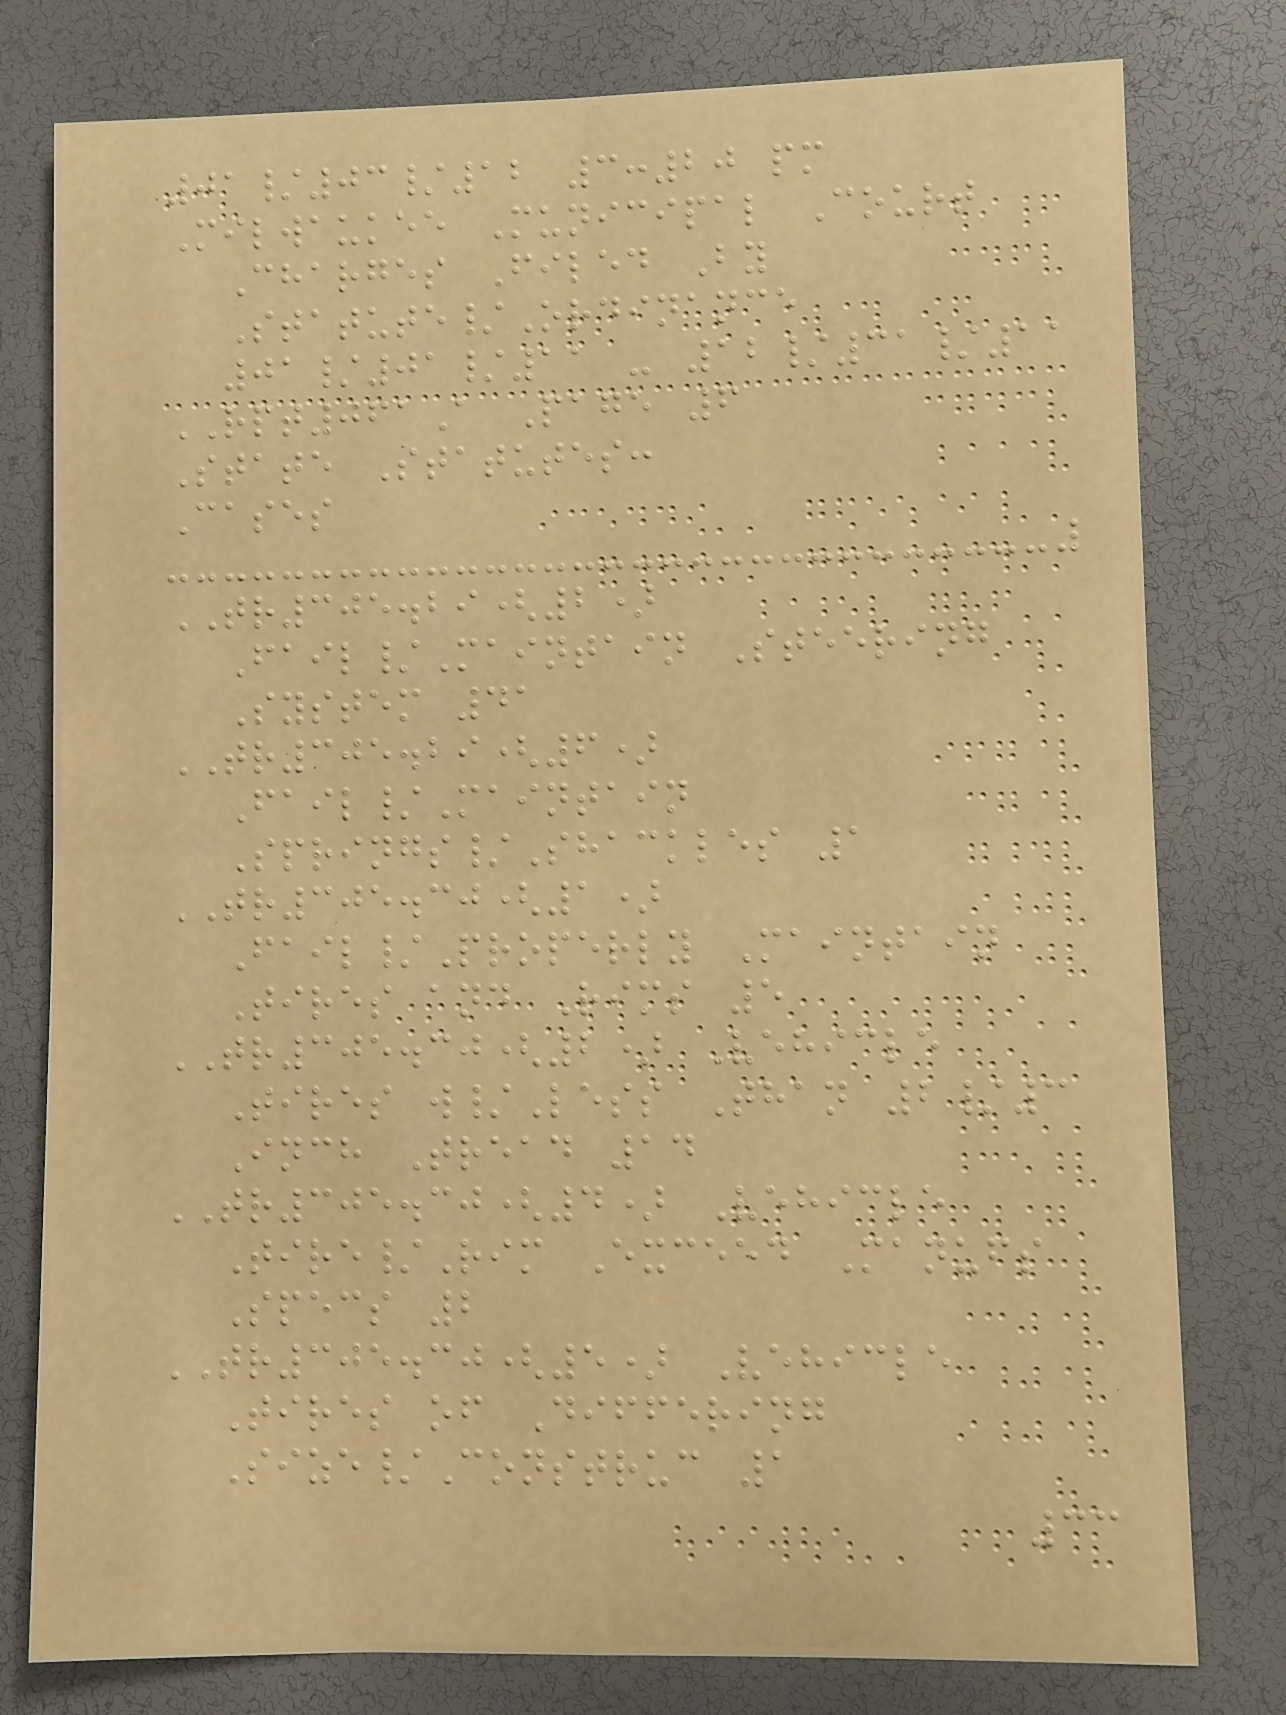01/03/12 3:20 pm
Milwaukee Municipal Court
Charges Filed By
Statute/Ordinance
01/01/11 - 12/31/11
RPT061A Page 6
State Statutes:
Cases
TR305.29(2)
Fail/Maintain Steering
System 41
TR305.29(6)
Fail/Maintain
Springs/Shackles 1
TR305.30(1)
Fail/Properly Maintain
Tires and Rims 5
TR305.30(2) Vehicle
Tires w/Less Than 2/3
Inch Tread 14
TR305.30(4) Vehicle
Tire/Rim Exceed Manufs
Specs 2
TR305.30(5) Vehicle
Tires of Differing
Size/Construc 1
33
